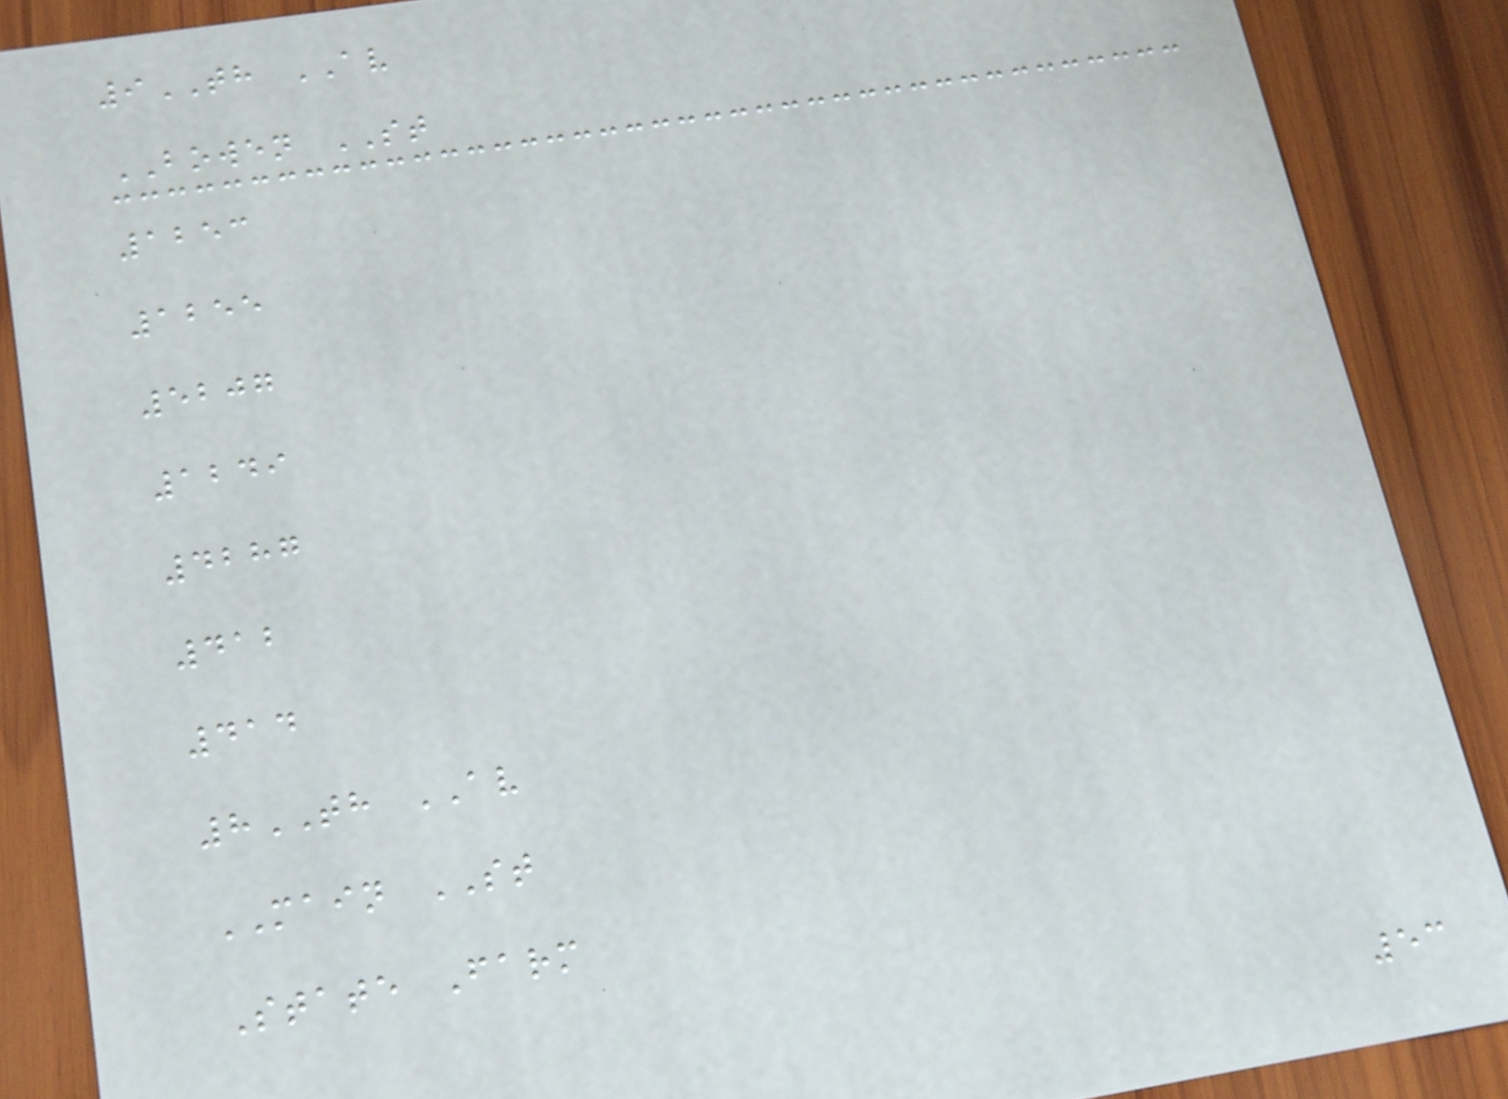9TH AV
BOWEN ST
1253
1255
5207
1249
4287
412
414
8TH AV
MAIN ST
State Farm
53
